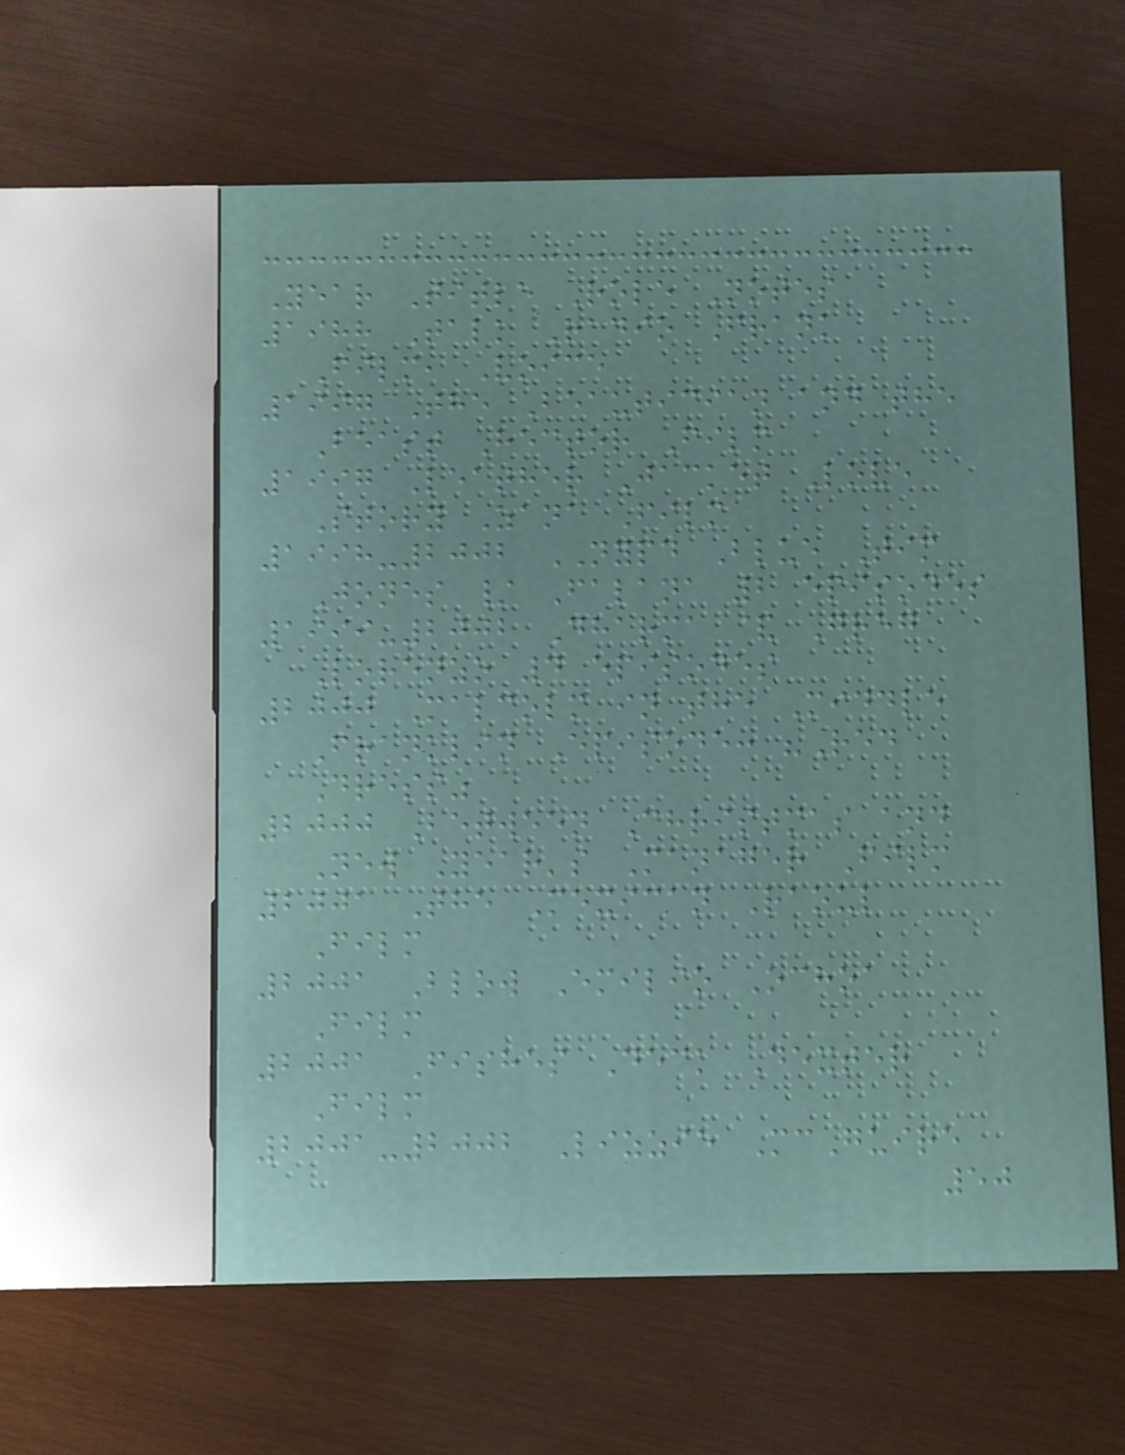Year Title Role Notes
1988 Talk Radio Frank
Film, Voice
1997 The Beautician and the
Beast Hector Film
1997 Leather Jacket Love
Story Zana Film
1998-2002 NYPD Blue Tim
Jones / Falana 2 episodes
1999-2002 Dharma & Greg
Lorenzo 4 episodes
2000 Malcolm in the Middle
Franklin Episode: "Red
Dress"
2000 Between Christmas and
New Year's Manager Film
2001 The Mexican Raoul
Film
2001 Blow Emilio Ochoa
Film
2001 Fishes Deck Dexter
Film
2001-2002 Lizzie McGuire
50
